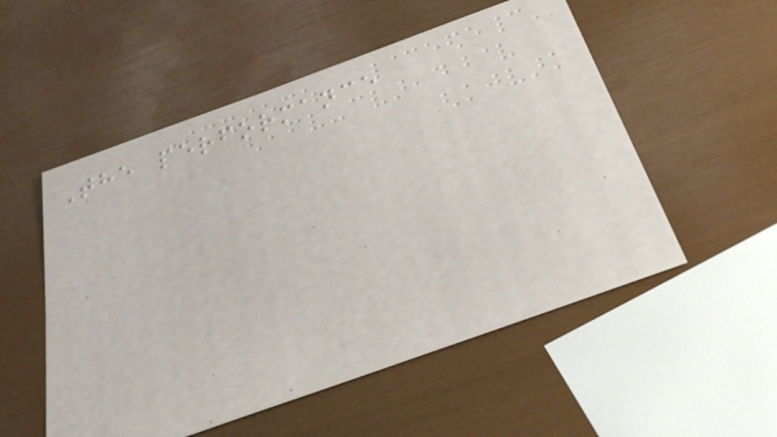The performance
